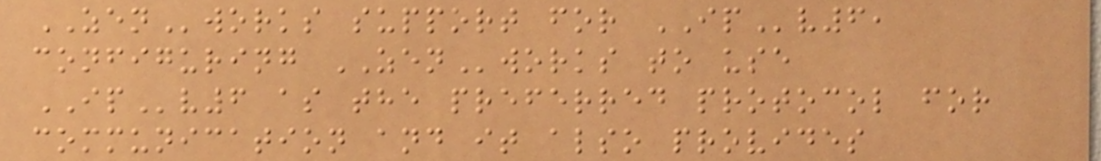ZENworks support for IPv6,
configuring ZENworks to use
IPv6 as the preferred protocol for
communication and it also provides
